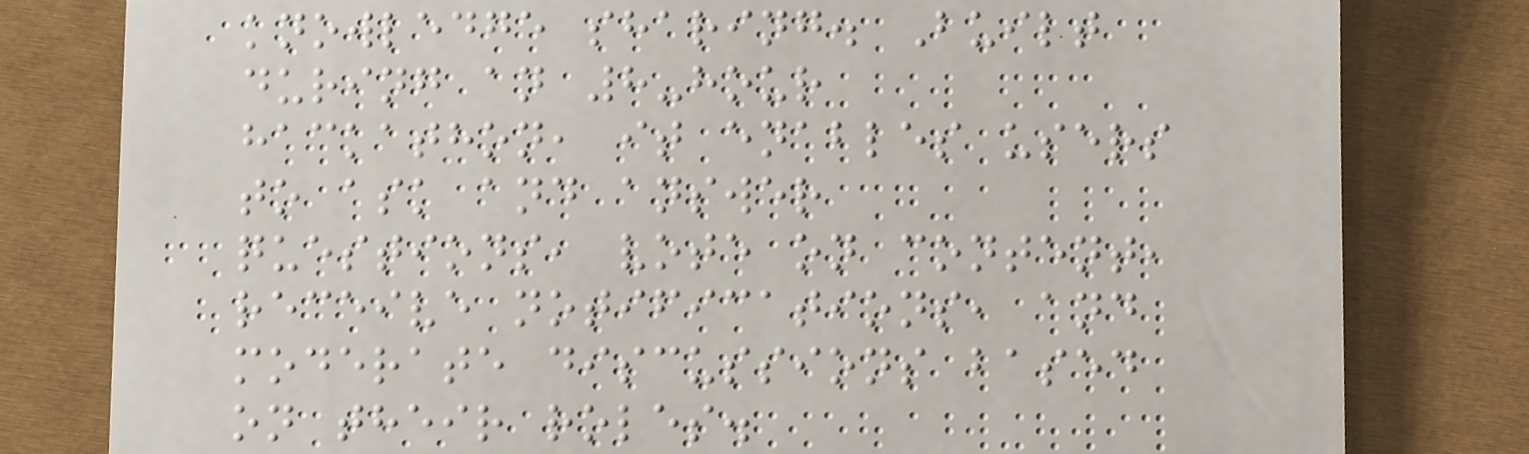knowledge sharing. Built
during an 8-hour
hackathon, it enables users
to ask and answer
questions, vote on content,
receive notifications, and
moderate discussions based
on their roles.
